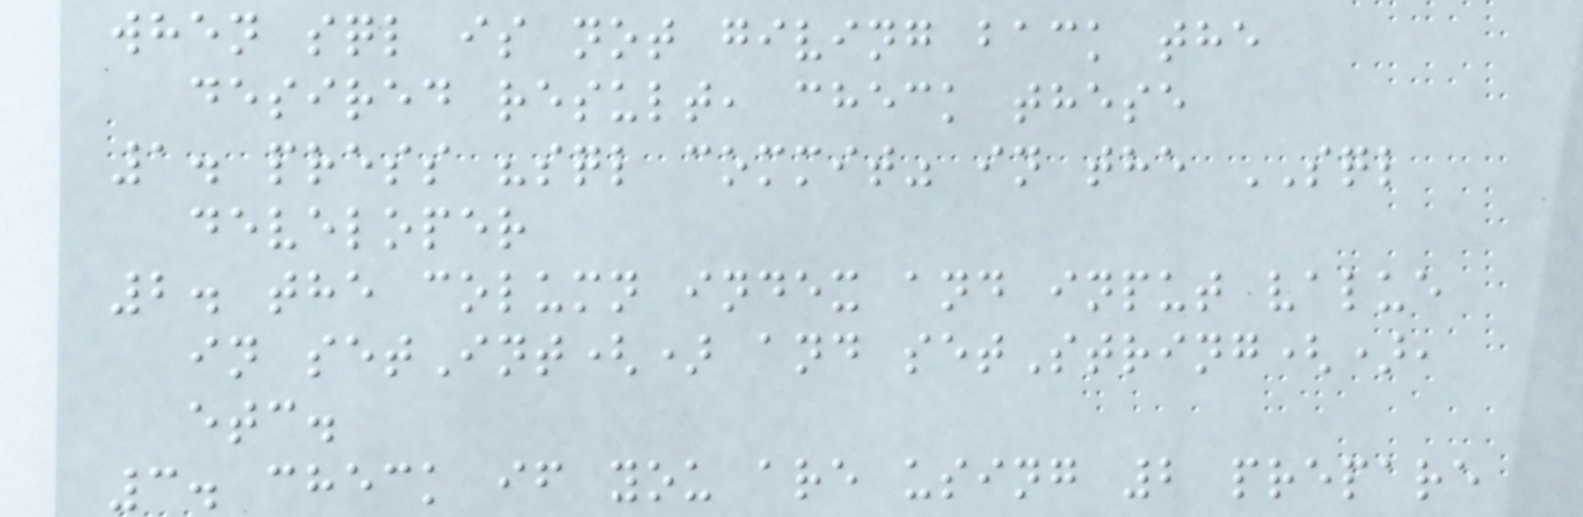when sql is not giving back the
desired result, check these
1. press "sql commit" in the SQL
developer
2. the column index and input value
in setInt() and setString(),
etc.
3. check if you are using 2 prepare
